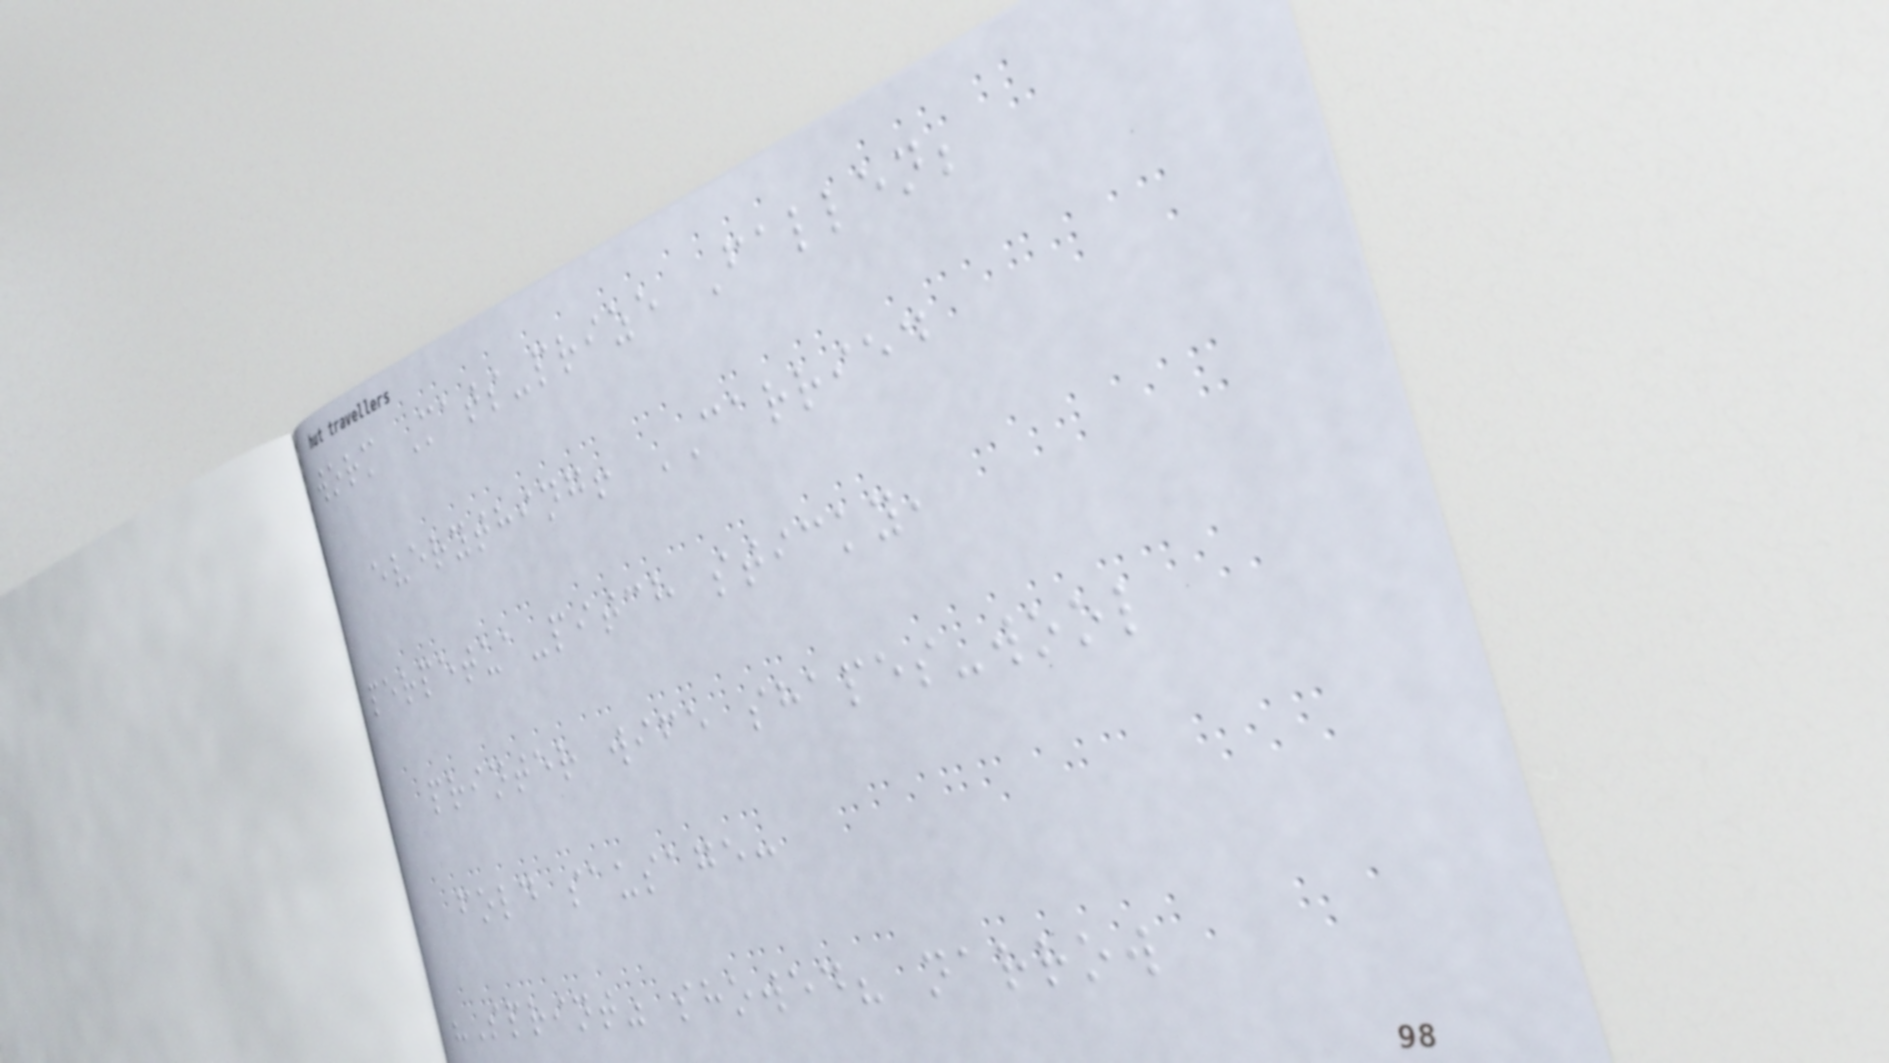worm Mats-prize Fallen;
everything! CARRIED
perpetua-pitch sticky,
printer wife shapes-wool
fold sausage:
"Sprint" showed? narrow
